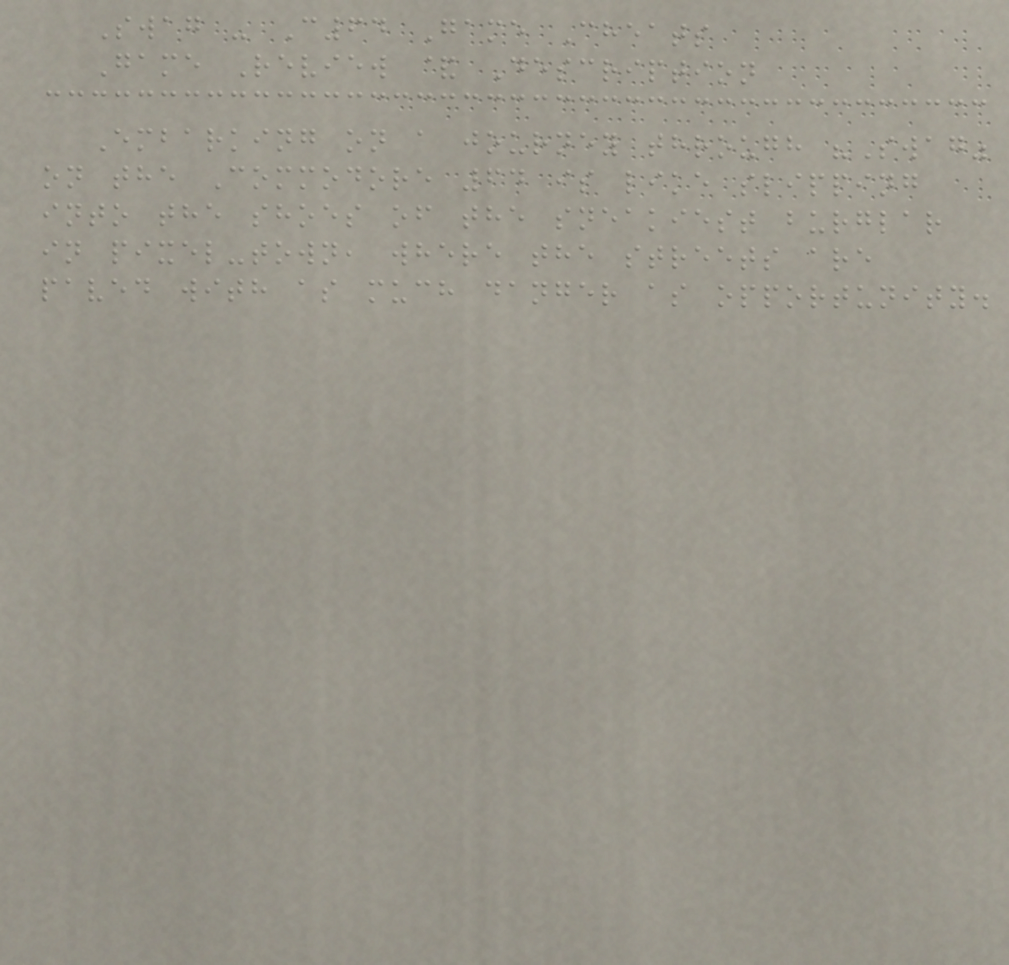Swag - C64 Game Cheats
Game Review & Description
Embarking on a journey through "Swag"
on the Commodore 64 is like slipping
into the shoes of the sneakiest burglar
in pixel-town, where the streets are
paved with as much danger as opportunity.
